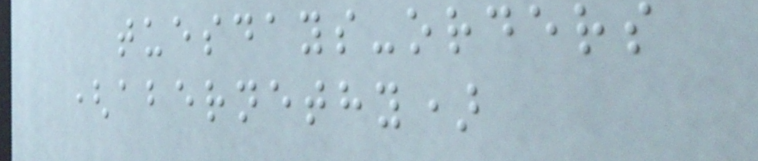tuesdays-orders
(abernethy)
